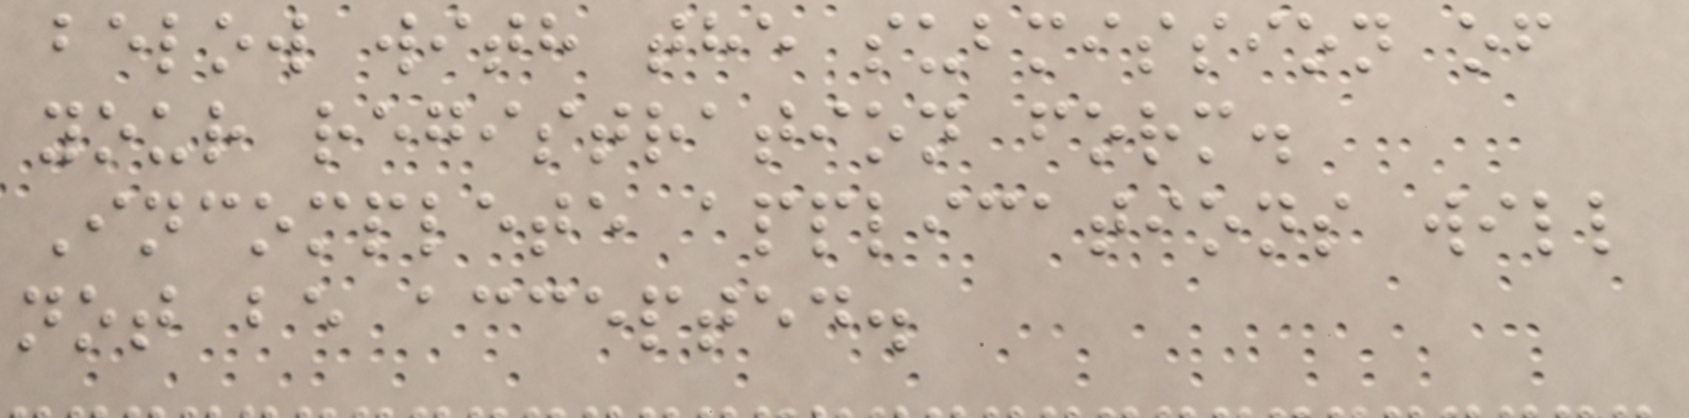below with the submission of
your registration form.
Incomplete applications will
not be accepted.
